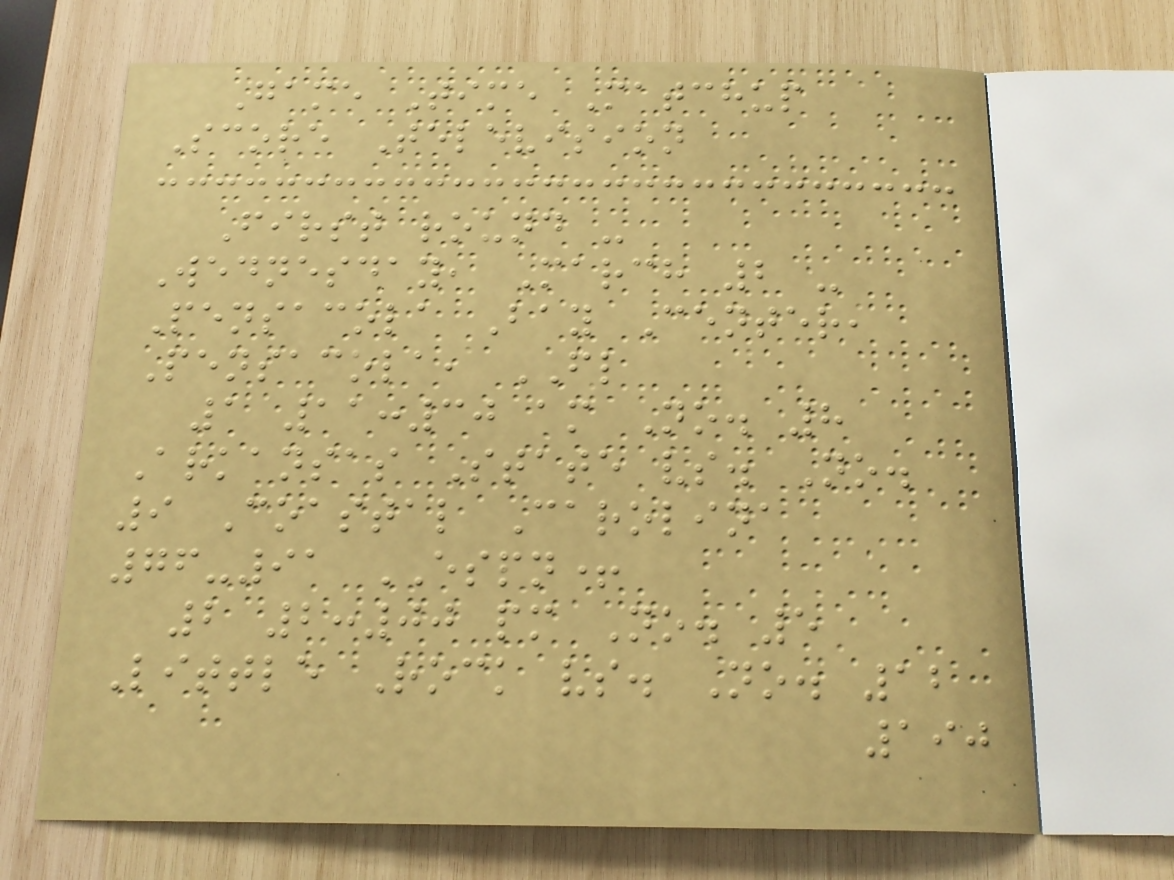Game Time Matchup
Score Television
First round -
Wednesday, March 2 -
Pensacola Bay Center,
Pensacola, FL
1 11:30 am No. 8
Arkansas State vs. No.
9 Coastal Carolina
76-91 ESPN+
2 2:00 pm No. 5
Little Rock vs. No. 12
190
